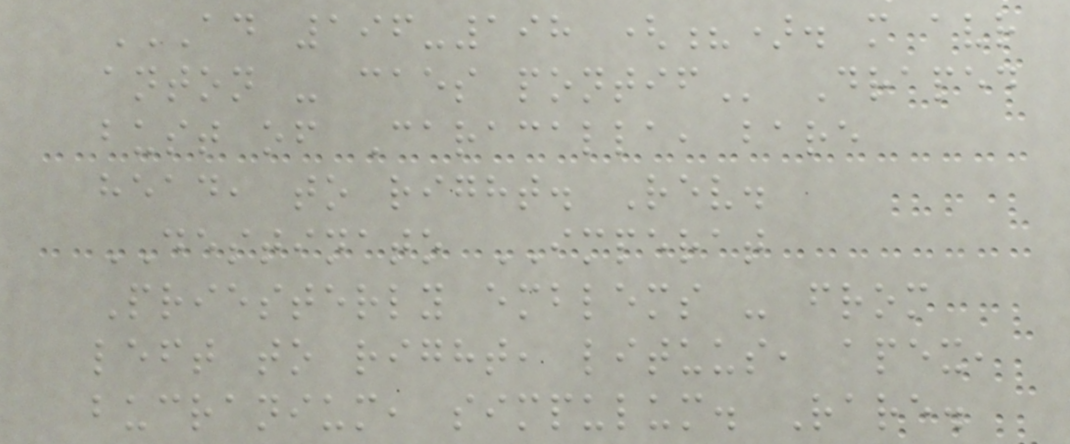AD 196-198 (?). M AVR
ANTON - CAES PONTIF Draped
bust of Caracalla, bare
head, to right. Rev.
DESTINATO IMPERAT
Priesterly emblems - from
left to right, lituus, apex,
bucranium, simpulum. Rare.
